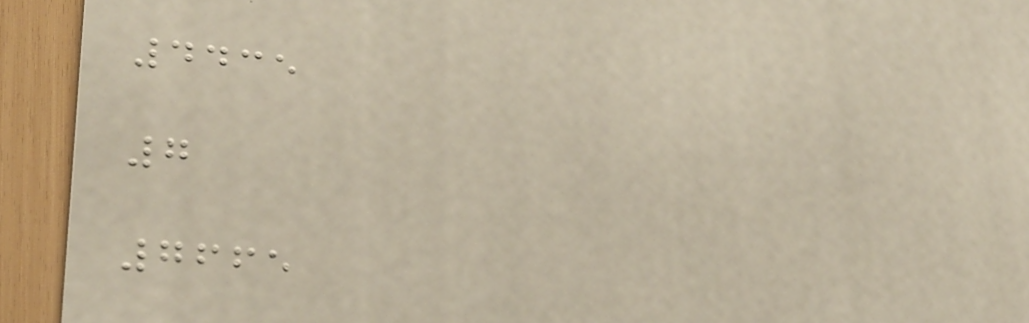4435
7
7665
